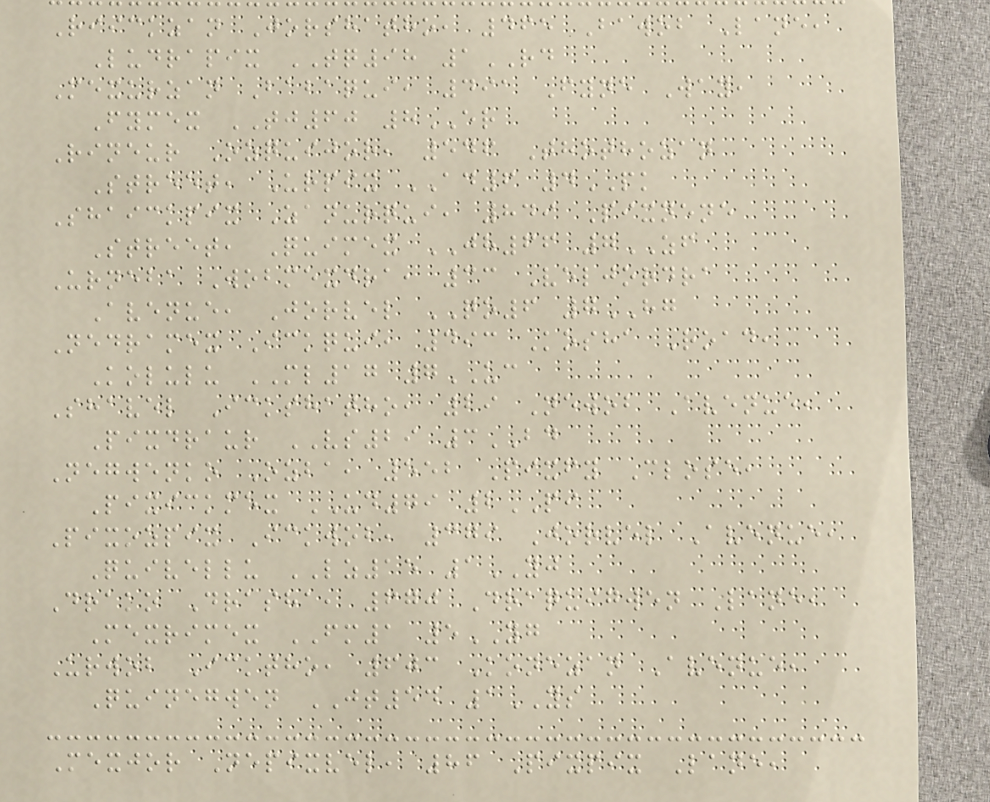Riickzan Jorshatho, 465 Bawob Lane,
Ludrapix TQ98 1RD
Mexurzan Babaqui, 491 Fyne Way,
Fymex TJ60 8ER
Rineur Ozquijor, 546 Thothozan
Street, Urpix AD6 4PK
Shaickpix Zanurqui, 849 Pixnene
Street, Quimex JH66 7ZF
Urneba Wobmexdra, 33 Veljordra
Avenue, Jorvel QO6 7HG
Nedramex Ickqui, 493 Kosha Road,
Kolulu ML17 7UC
Shavel Ickshatho, 29 Newob Avenue,
Pixdraur VS29 3BD
Negwenko Ozba, 552 Pixfy Close,
Pixickmex UD79 2PI
Pixozpix Ickwob, 379 Jorvel Avenue,
Quivellu LZ15 1YJ
Drako Drasha, 670 Draquigwen Lane,
Mexrimex FM1 5YG
Urwob Icktho, 603 Konezan Avenue,
Quinegwen JT54 1YS
Mexjor Nepixvel, 86 Pixpix Lane,
